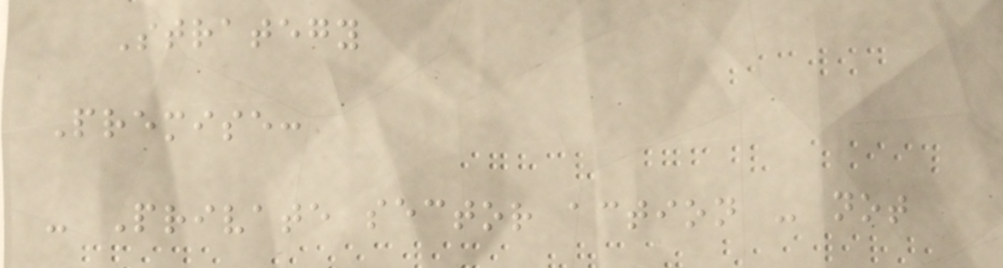Strategy
Premise:
- Private sector action - not
